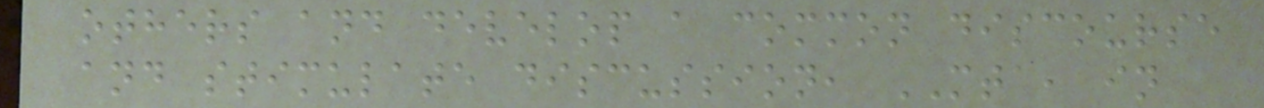others and develop a common discourse
and stimulate discussion, MTA, in
